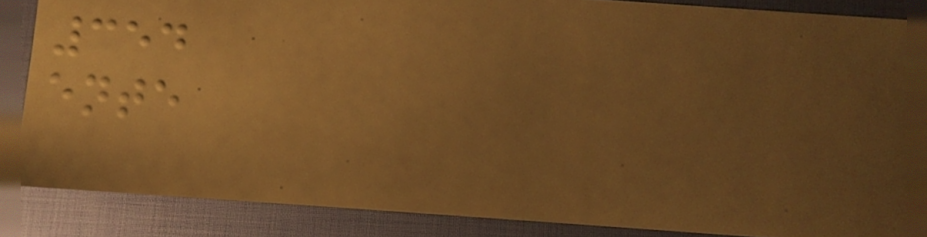354
ente
